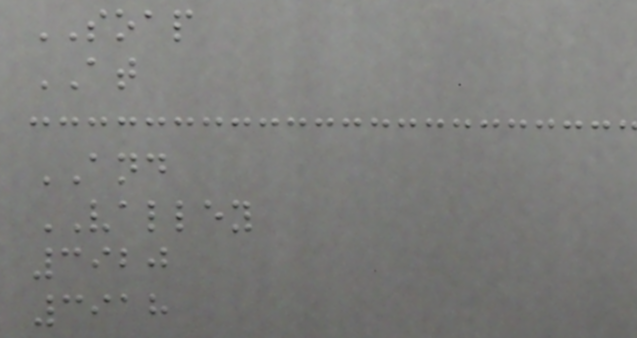SOAP
AT
AND
VALLEY
3920
3918
